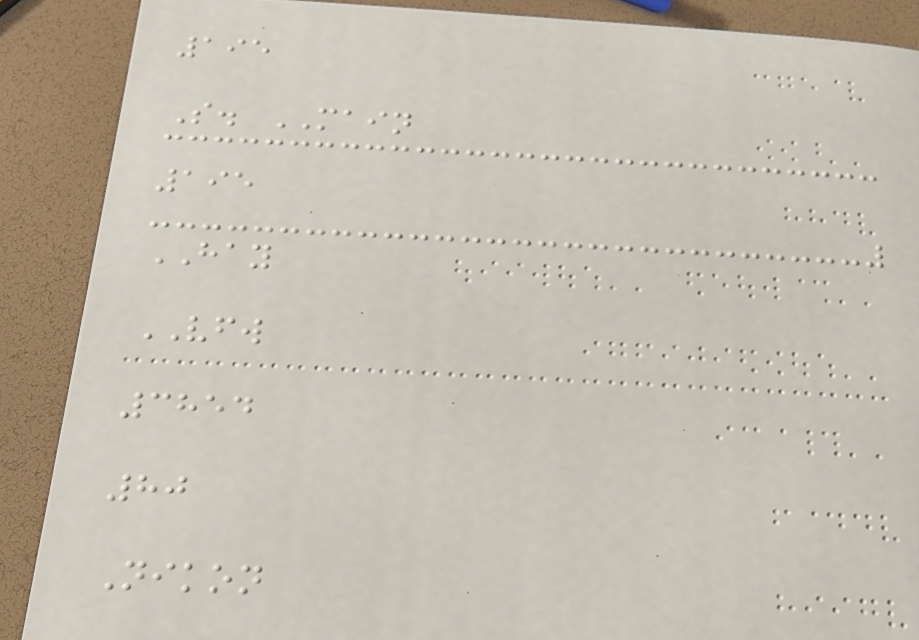195
S. MAIN
195
HAY
VFW
3854
80
Nikon
